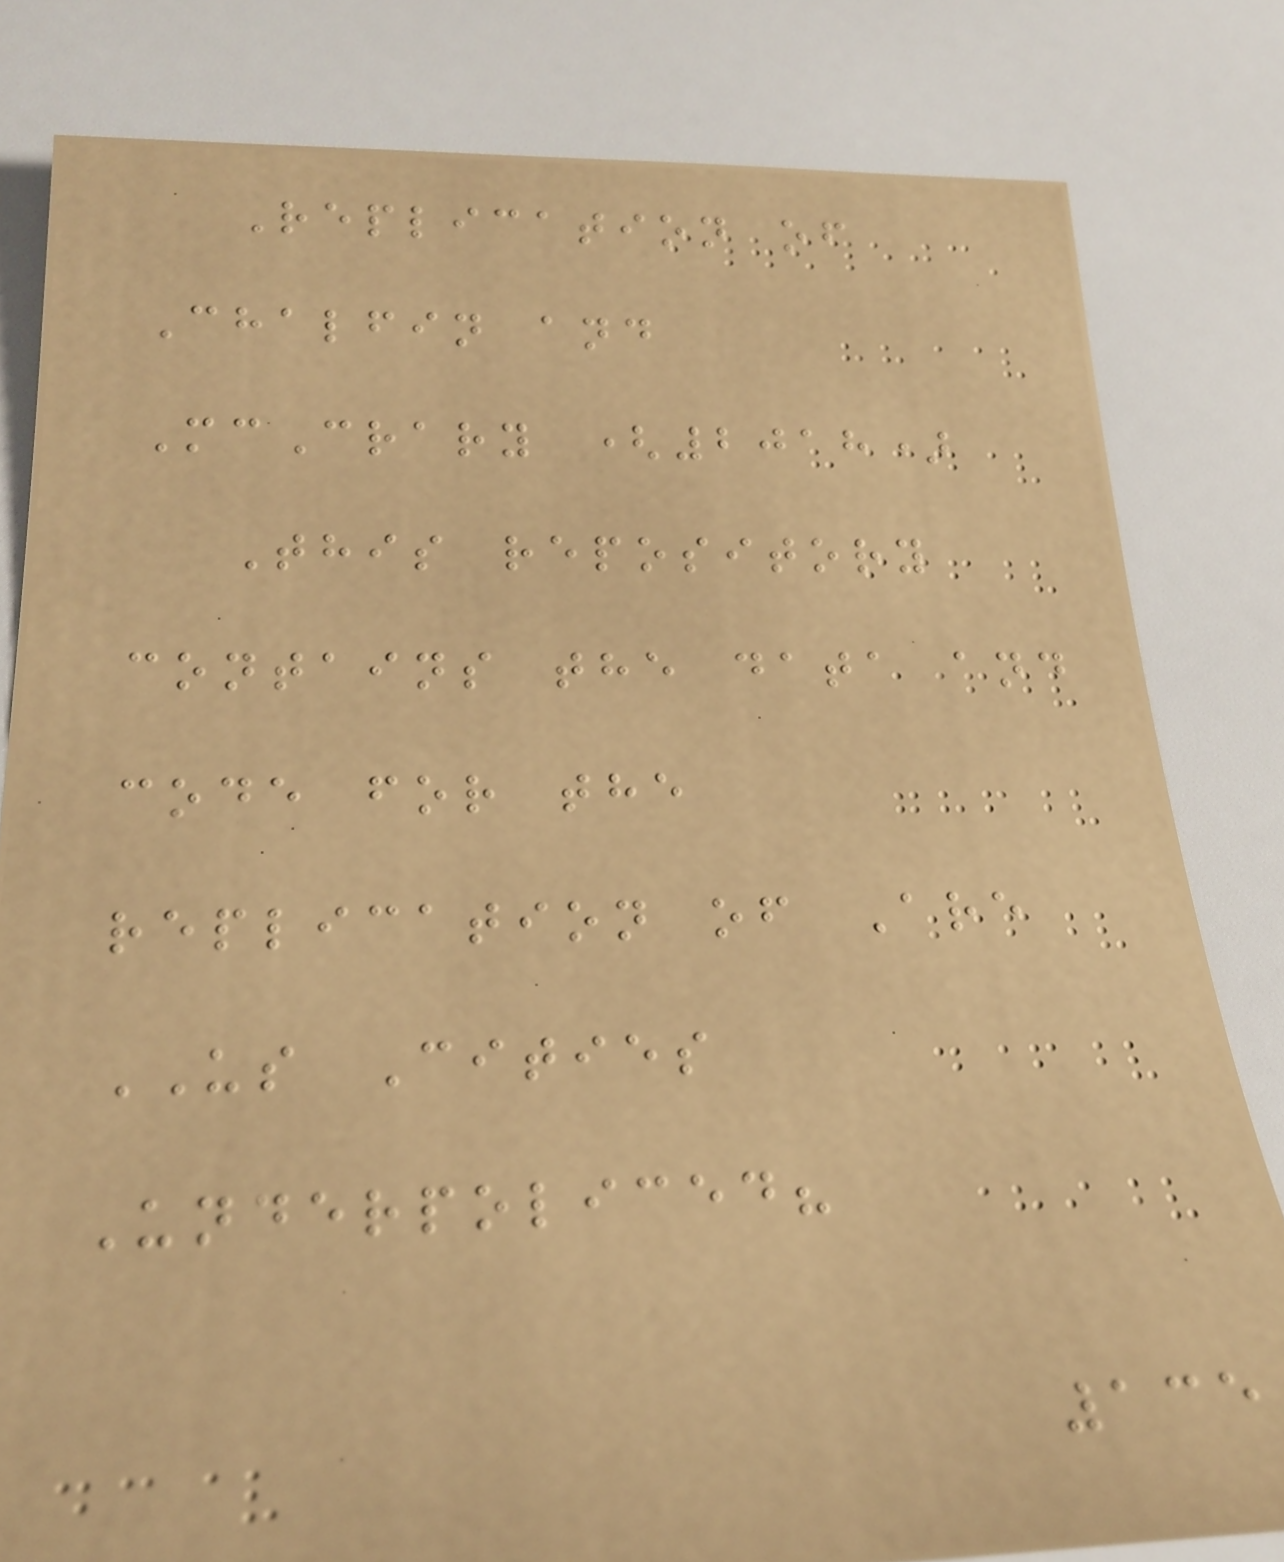Replication of
Chalfin and
McCrary (2018)
This repository
contains the data and
code for the
replication of Are
US Cities
Underpoliced?
135
